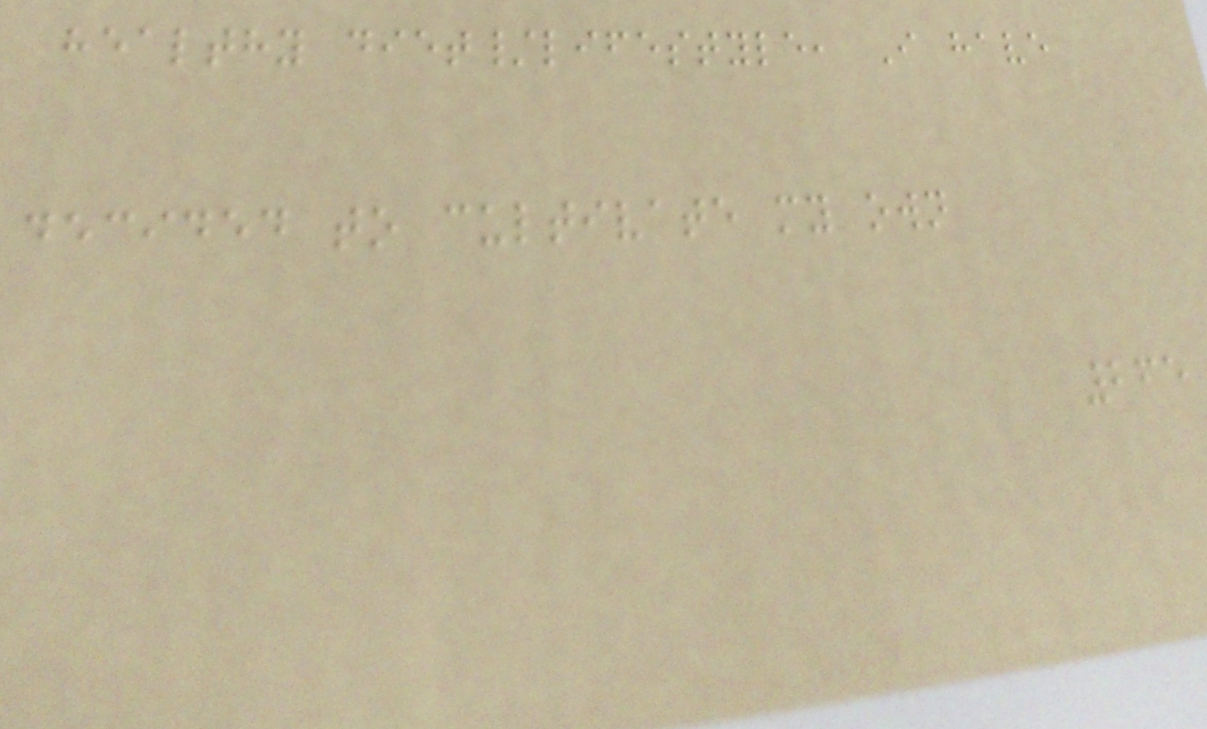healthy diet/lifestyle, I have
decided to cultivate my own
265
